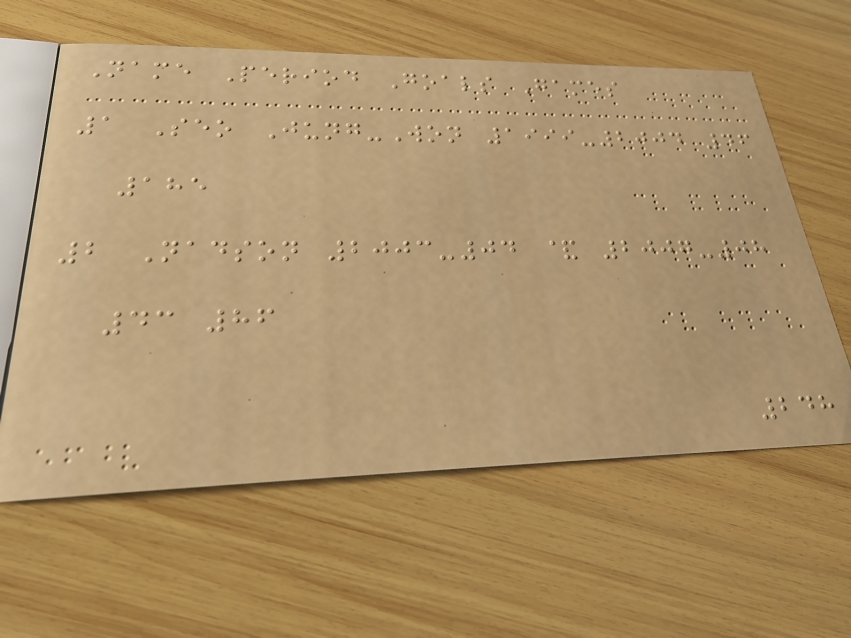Name Period Goals Games
1 Seo Jung-Won 1999-2004 46
185
2 Nadson 2003-04 & 2007-08
43 86
248
